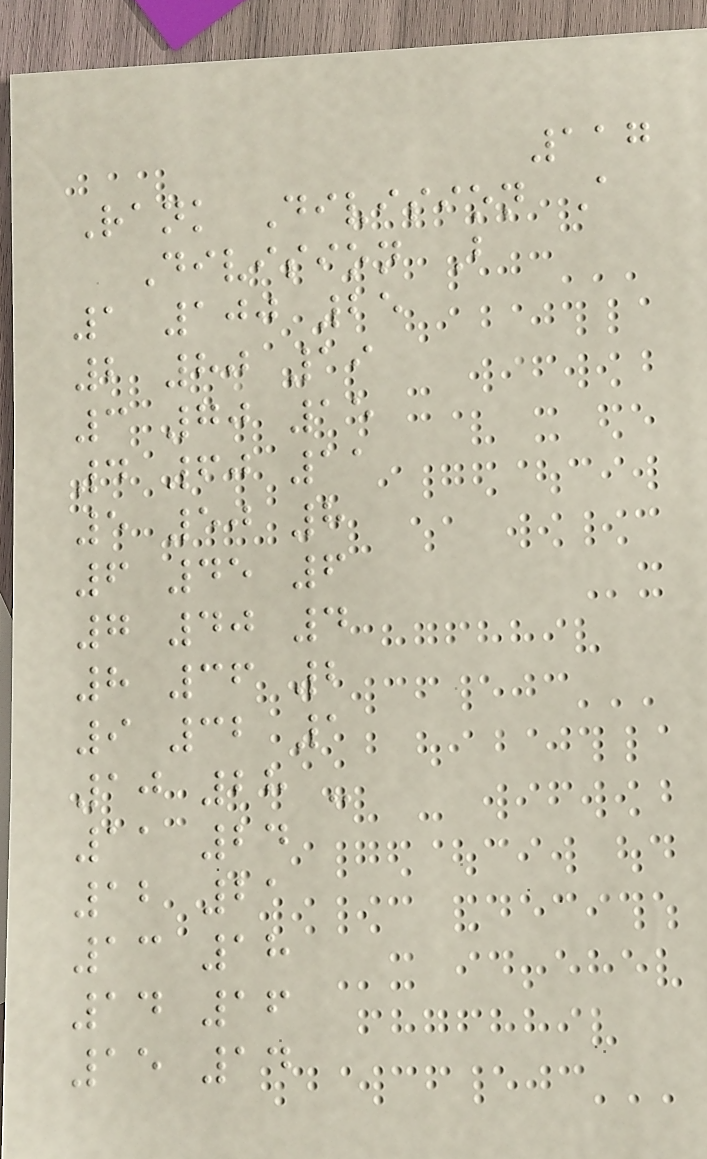117
Rank Division A
Division B
1 100 25
2 80 19
3 70 15
4 60 11
5 50 8
6 45 6
7 40 4
8 36 2
9 32 1
10 28 -
11 24
12 21
13 18
14 16
15 14
